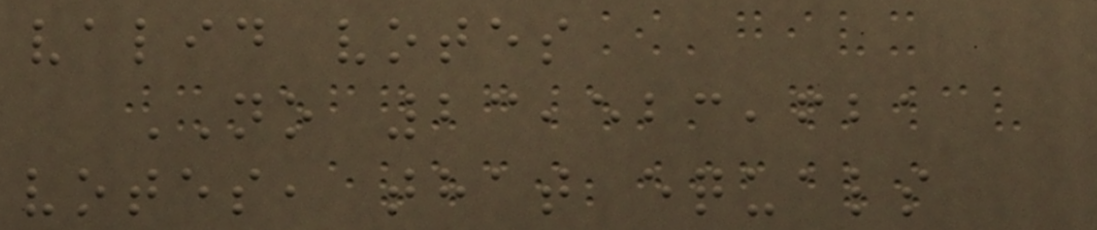valid votes
NO 23,523,621
votes, that equals
